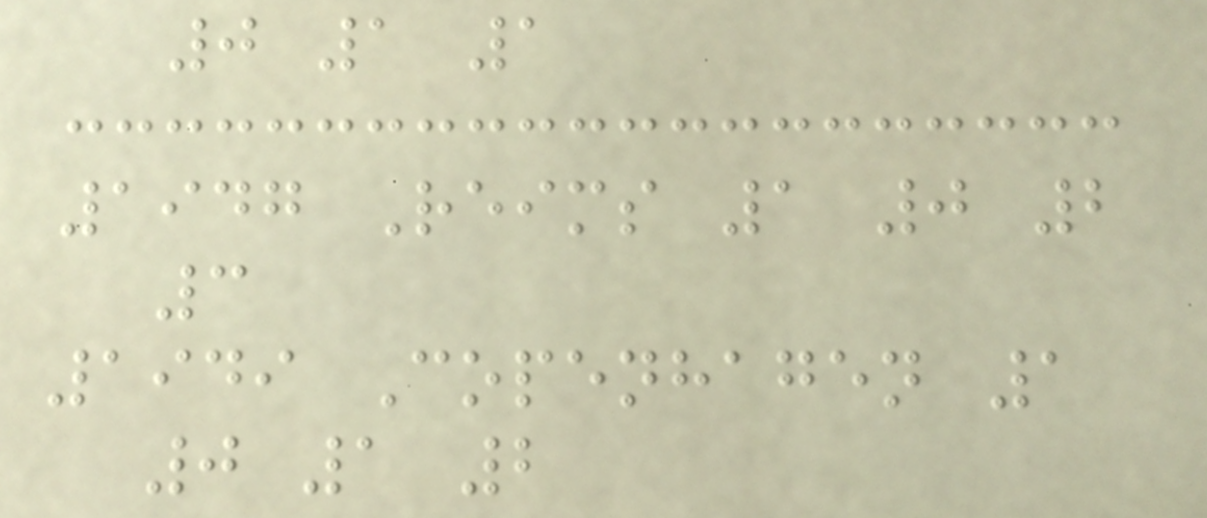0 1 1
1947 Reims 1 0 2
3
1949 Copenhagen 1
0 1 2
